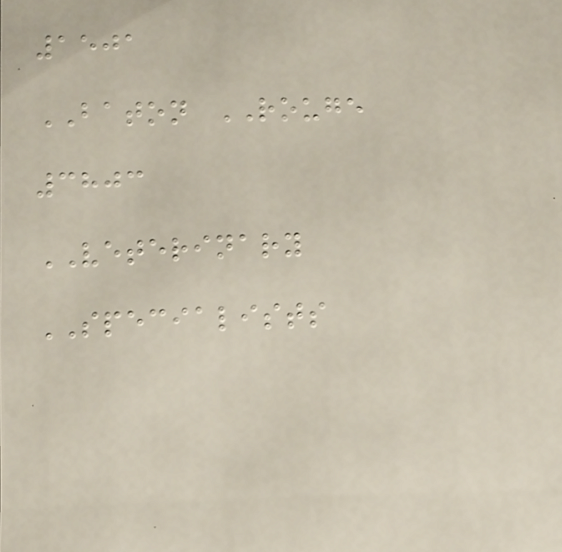1501
BATON ROUGE
3803
VETERINARY
SPECIALISTS
